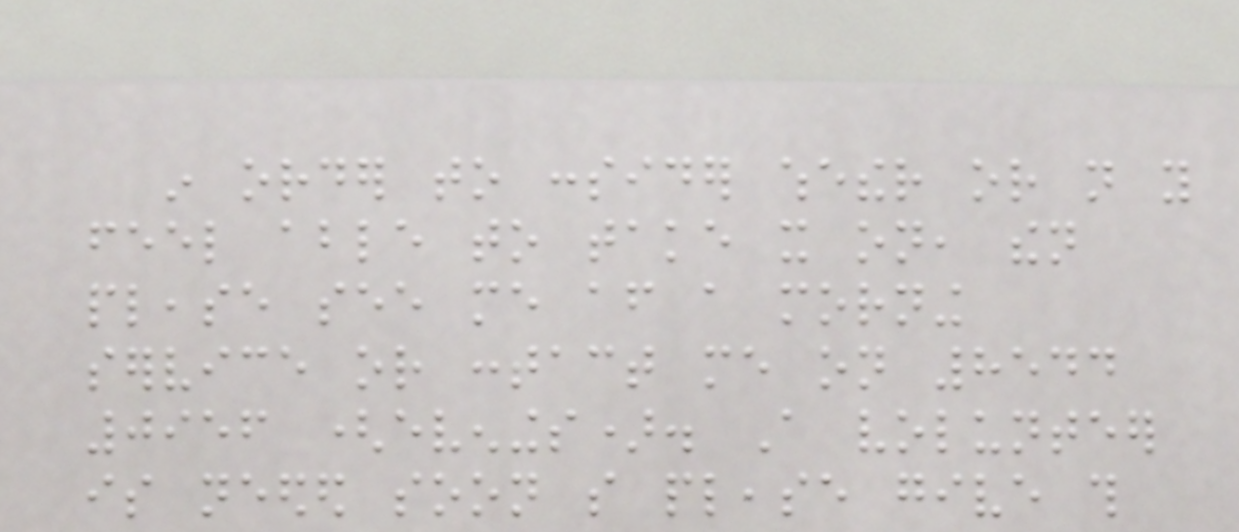in order to consider whether or not you
feel able to take it on, then
please see me after a morning
service or contact me on 8544
0956 (evenings). A volunteer
is needed soon so please give this
